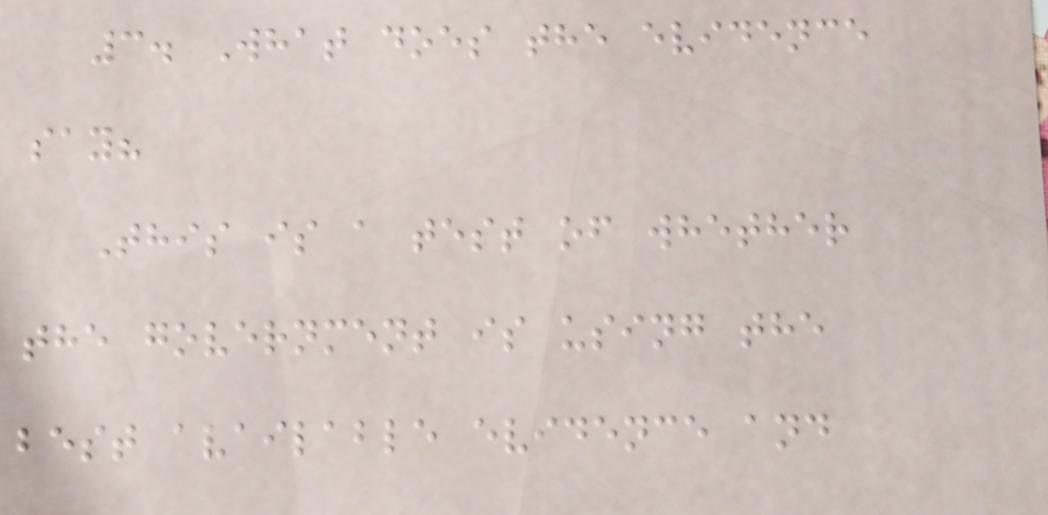3. What does the evidence
say?
This is a test of whether
the government is using the
best available evidence and
